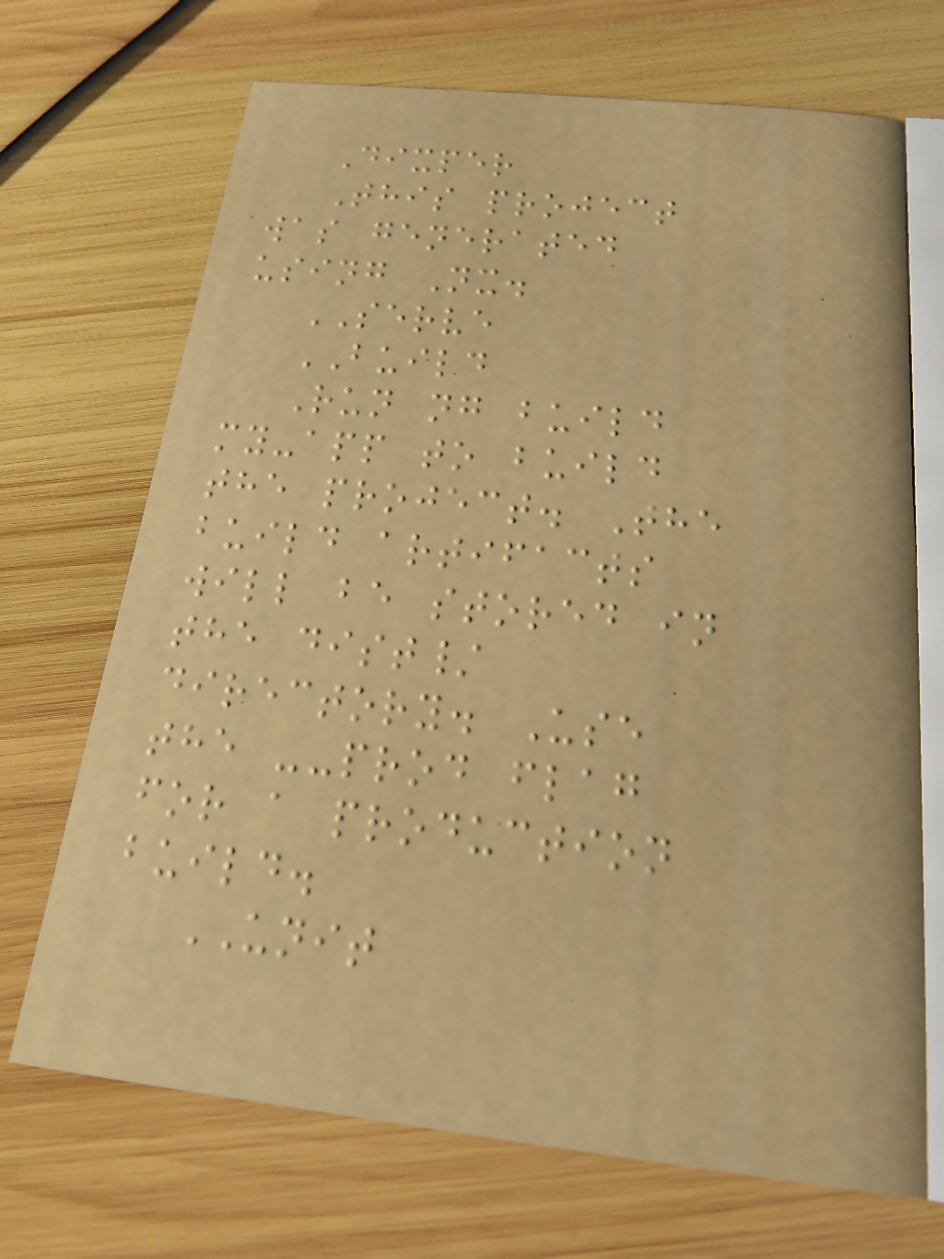Dixper
This project
was generated
using Nx.
SERVE
BUILD
Run ng build
my-app to build
the project. The
build artifacts
will be stored in
the dist/
directory. Use
the --prod flag
for a production
build.
UNIT
